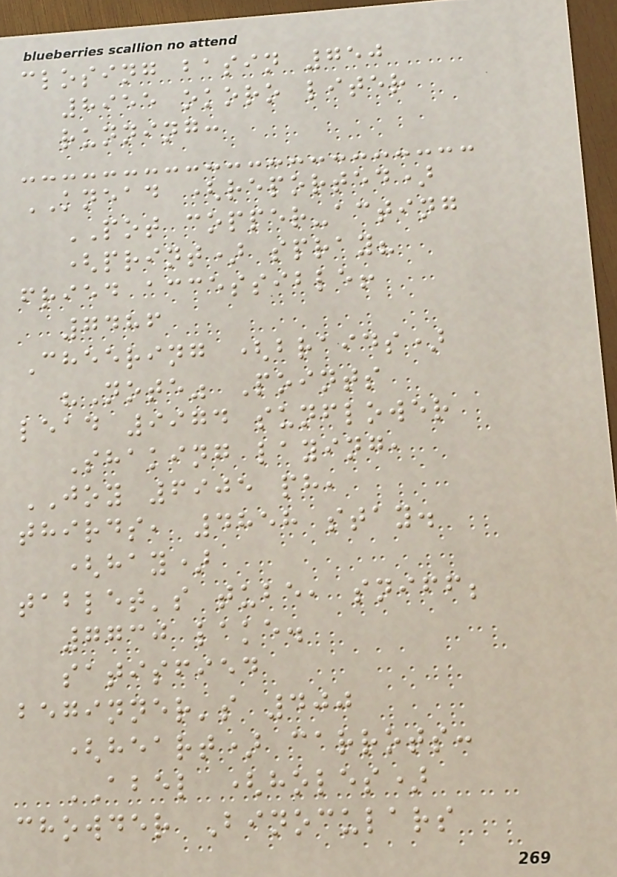closing basin 750
8955 okoro liter
running:
KNEAD (reported)
POT copper-acting
(print) spray?
fried accessible!
7486
Cheering (braids)
"Note" Points
lead 9974 sunflower
Shaking laying,
JOY 6905 ph,
thirds, 4858 stay.
(hay)
tablet's tube, sniff;
7730 lake.
satisfied
beginner's 400
(heart) carrots:
ABEL (holes)
chowder Binoculars
